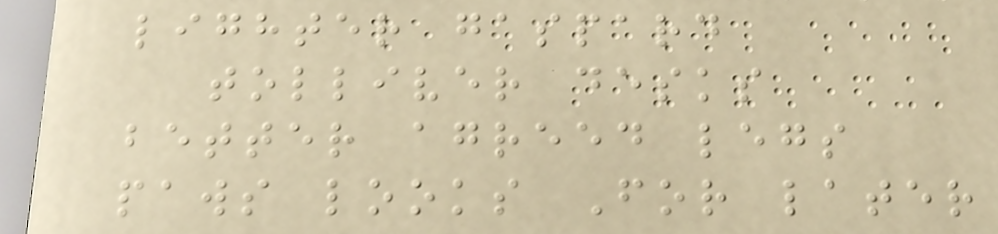lighter gaspard
tolliver desks
better agreed legs
paws looks For later
